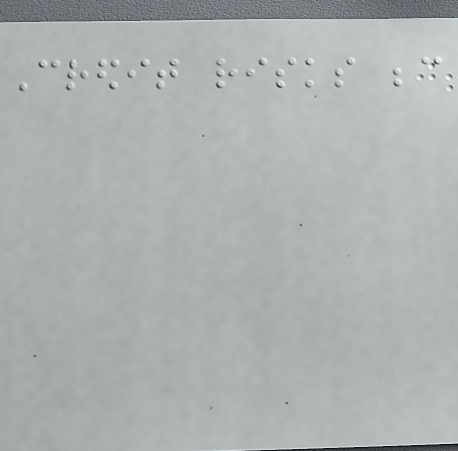Credit risks because
